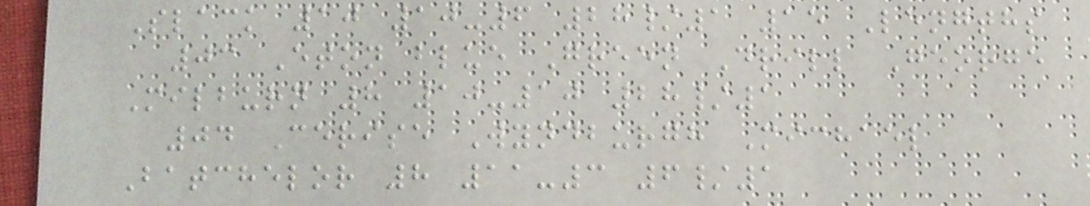Slack 10 10-6 28/1 15 Lengths
03 Eton blue Green Drill George
Milburn 8 10-10 28/1
04 Cerise Wyndburgh Michael
Batchelor 8 11-3 6/1
